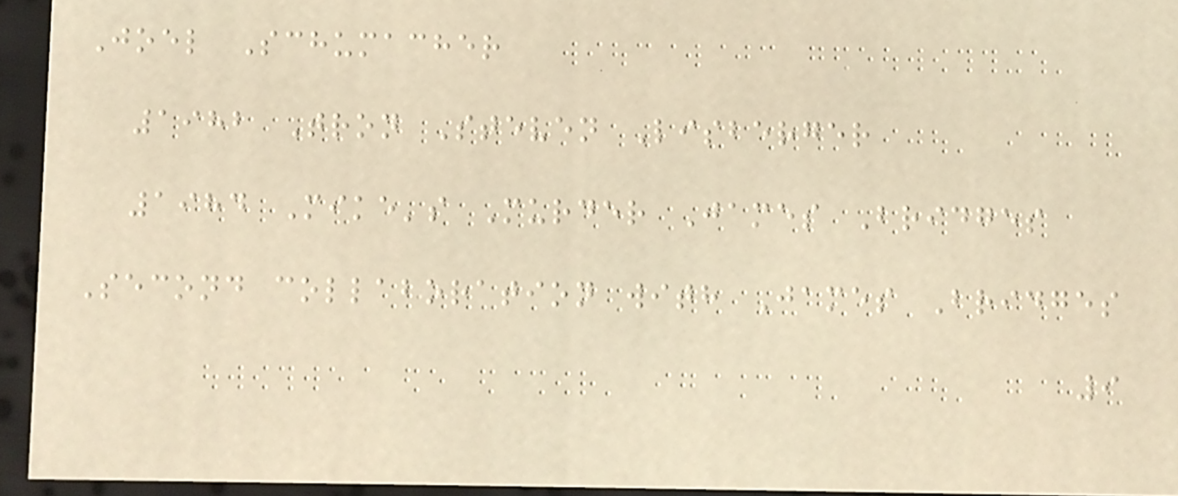Joel Schumacher
1982 Tron Steven Lisberger
1984 Mike's Murder James Bridges
Second collaboration with James Bridges
9
